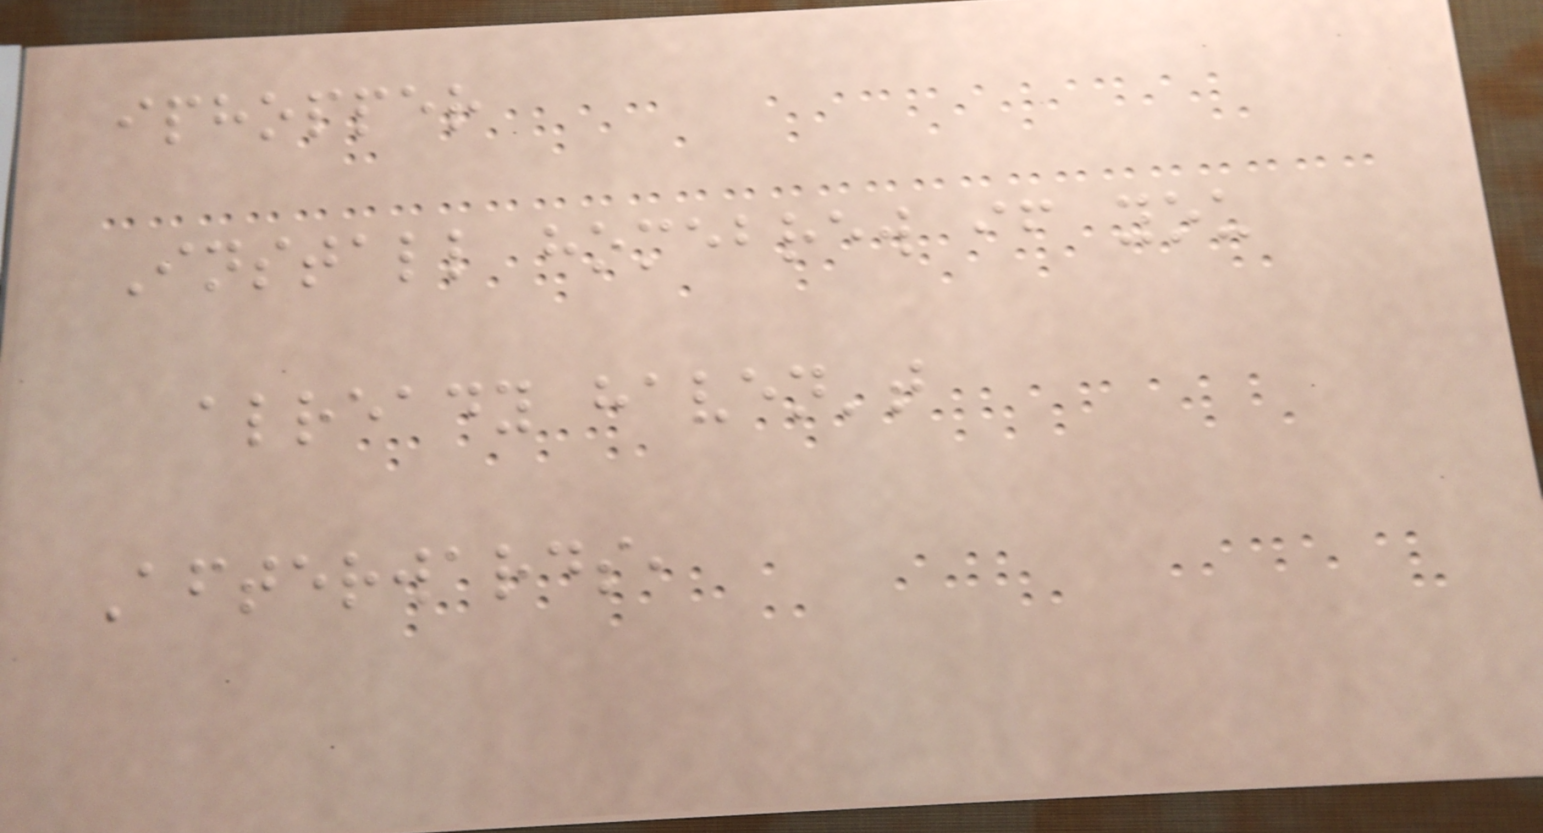iphopper
Install homebrew if you
already haven't
Afterwards,
